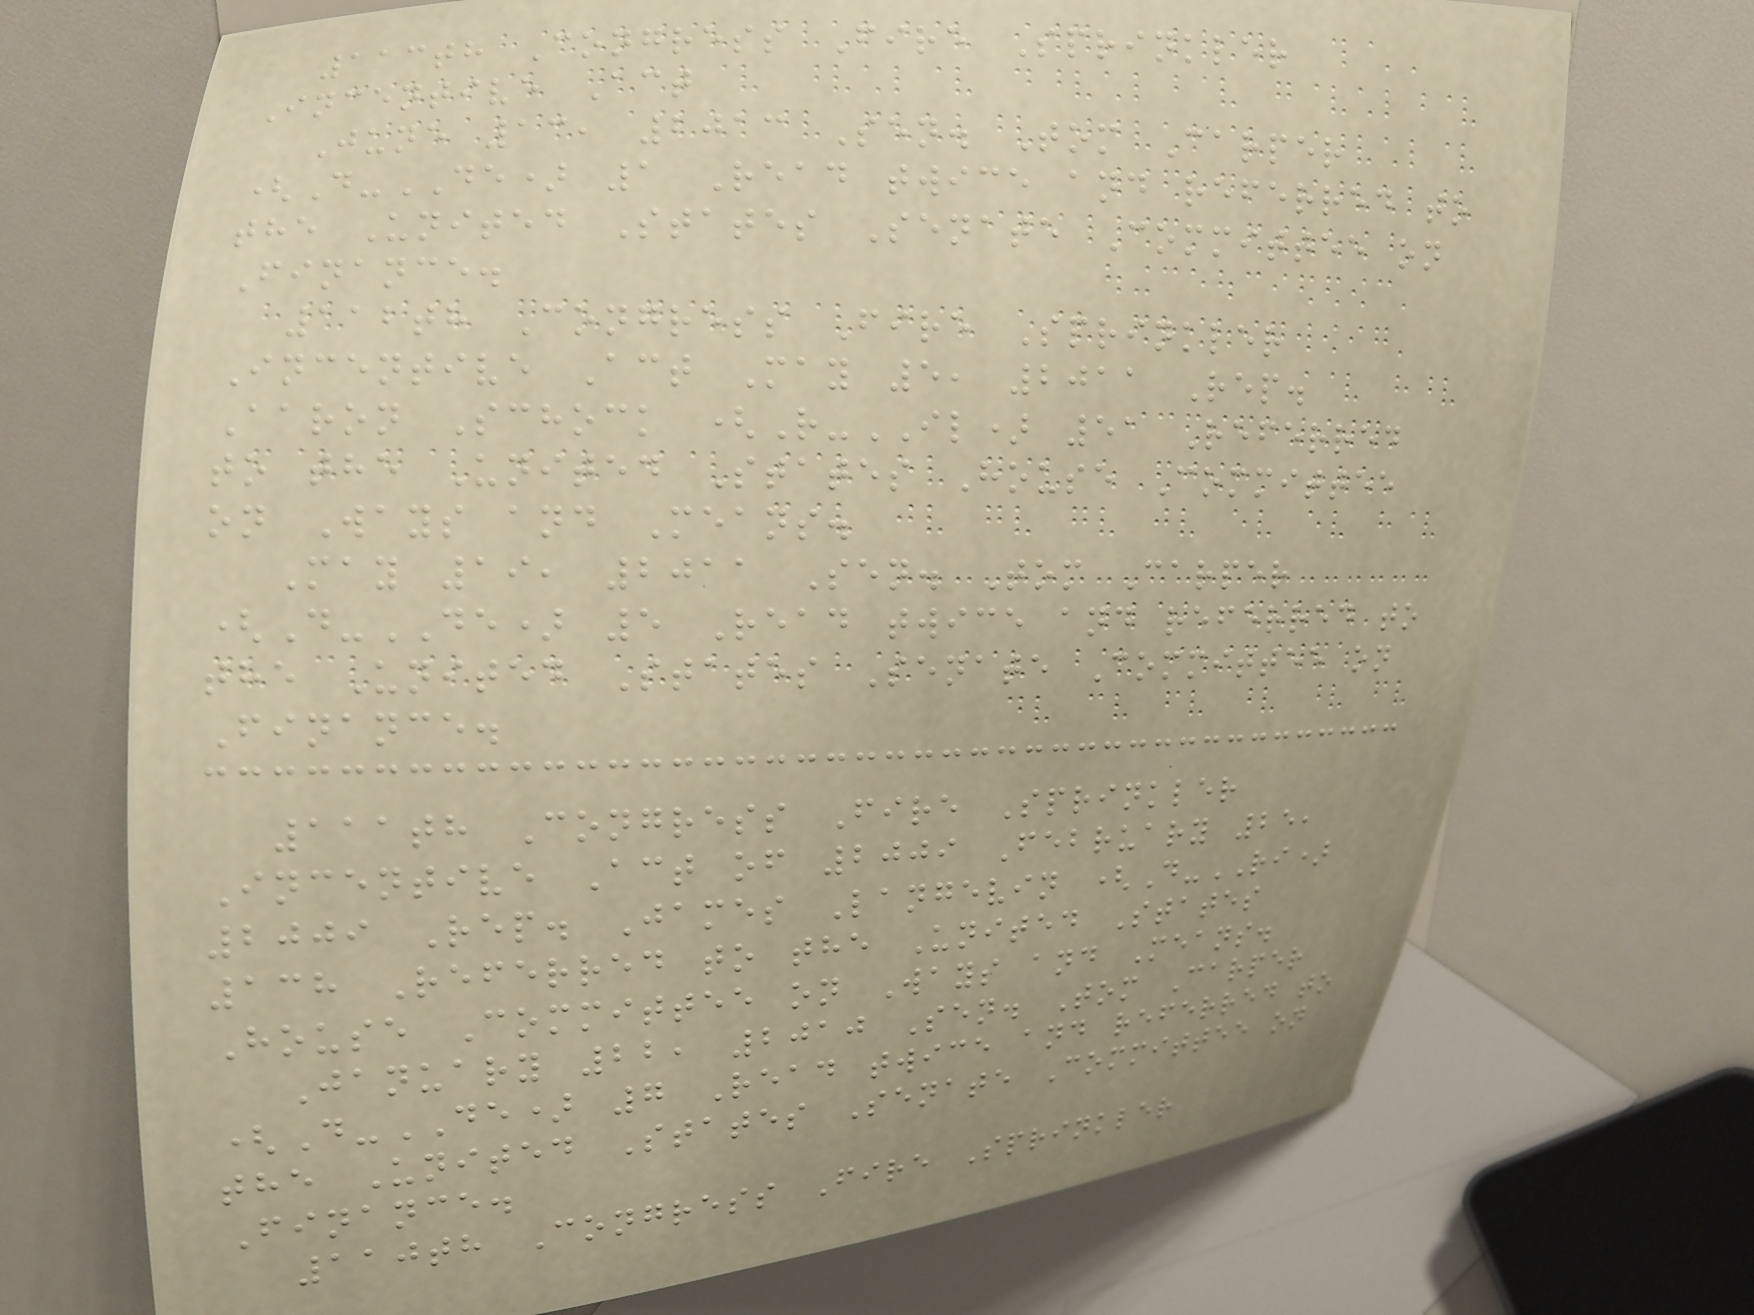113th Congress Fire Sprinkler
Incentive Act
June 13, 2013 Sen. Tom Carper
(D-DE) 1 Read twice and referred to
the United States Senate Committee on
Finance.
112th Congress Fire Sprinkler
Incentive Act May 5, 2011 Rep.
Aaron Schock (R-IL) 51 Referred
to the United States House Committee
on Ways and Means.
May 19, 2011 Sen. Tom Carper
(D-DE) 5 Read twice and referred to
the United States Senate Committee on
Finance.
111th Congress Fire Sprinkler
Incentive Act of 2009 February 25,
2009 Rep. James Langevin (D-RI)
138 Referred to the United States
House Committee on Ways and Means.
January 22, 2010 Sen. Tom Carper
(D-DE) 7 Read twice and referred to
the United States Senate Committee on
Finance.
110th Congress Fire Sprinkler
